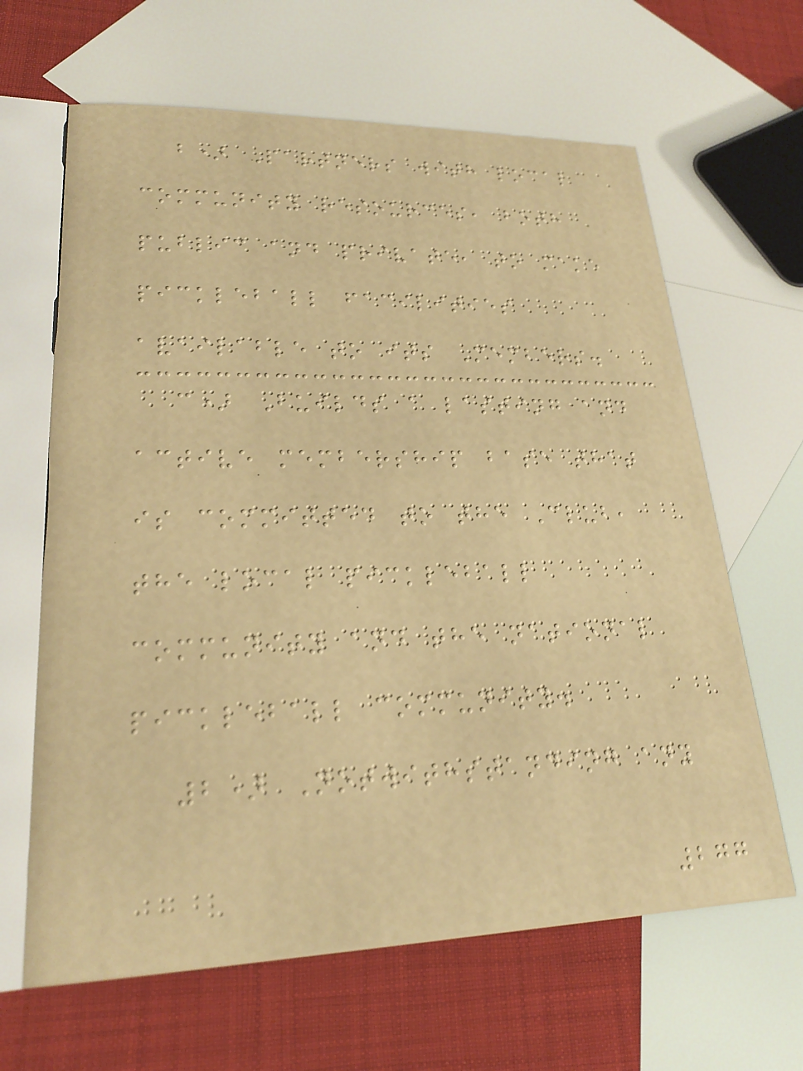b) Partners with local
community resources, both
public and private, to make
pickleball facilities
available to its Members.
c) Builds a lasting and
active membership base that
is committed to the Club,
the local pickleball
community and the national
pickleball community.
2) Notwithstanding any
277
